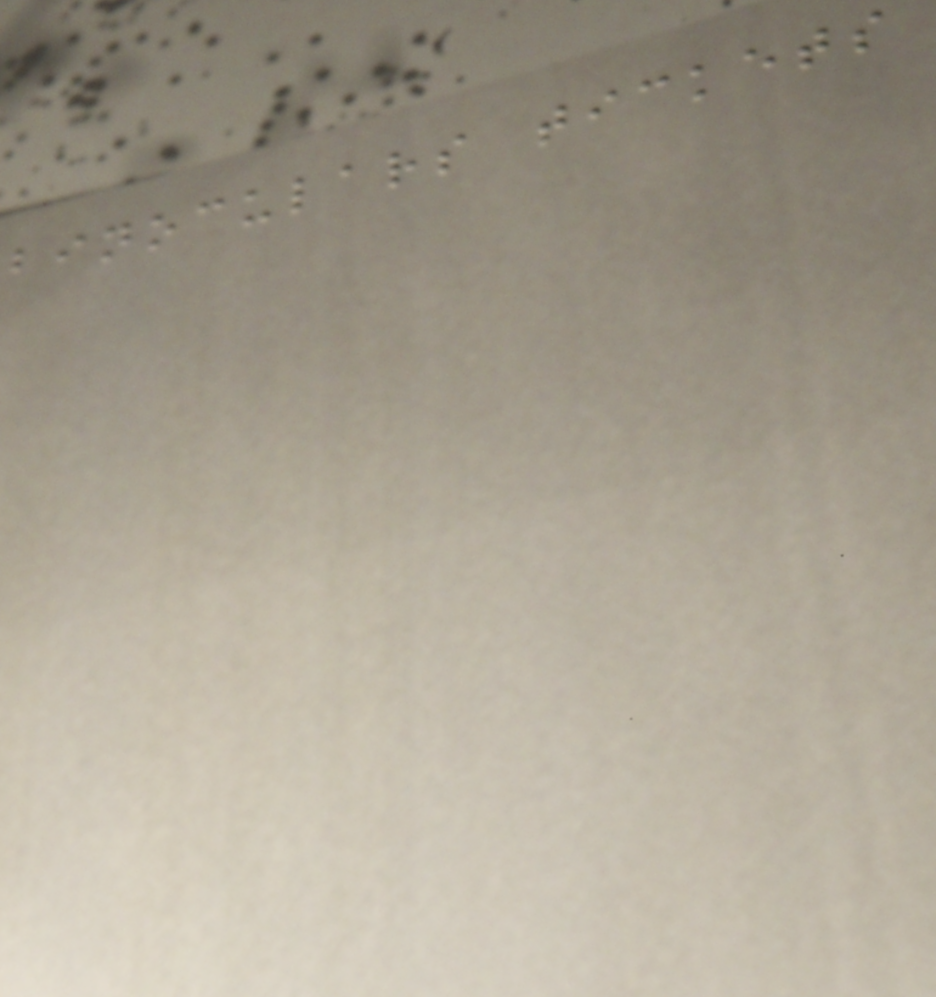binoculars tickets
